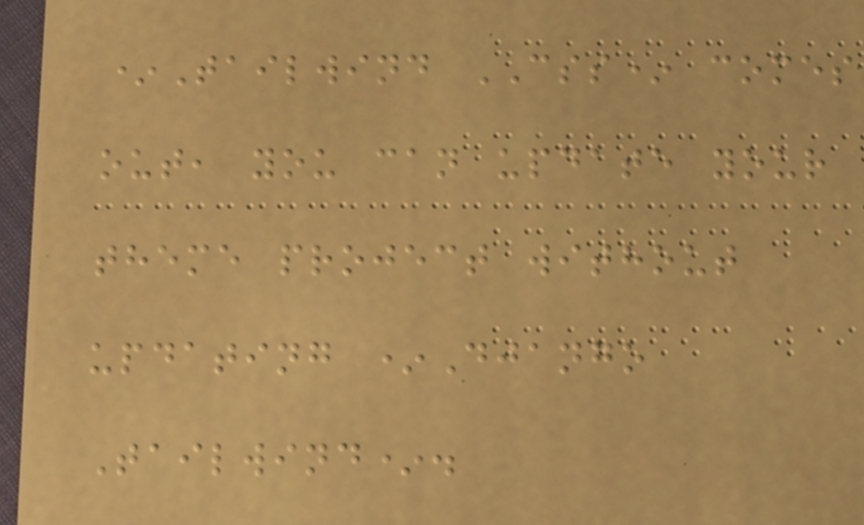*Tailwind CSS* comes
out, you can update your
theme project without
updating *Django
Tailwind*.
